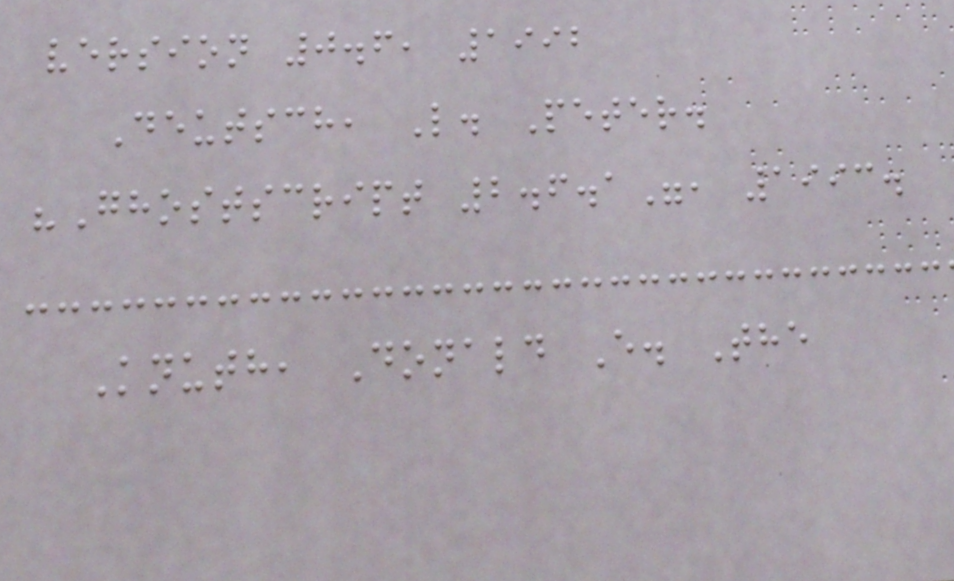version 0.6, 1992
Deutsch, L. Peter.
"Ghostscript 2.6.1", 1993.
Knuth, Donald E. The
